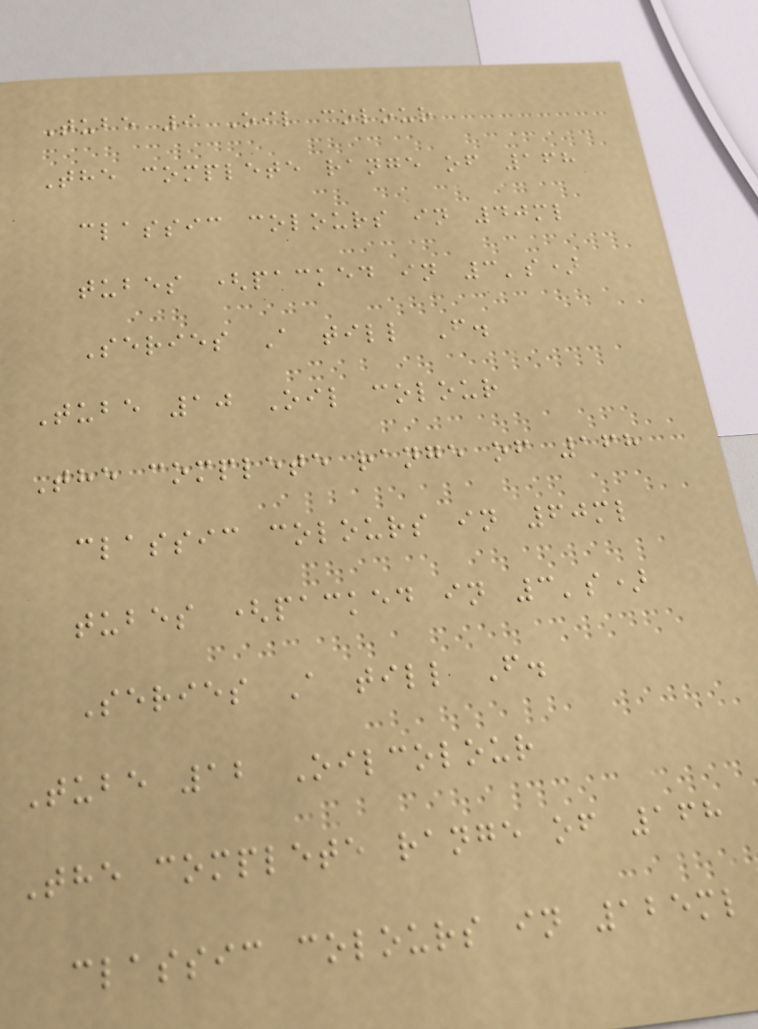Tube 9 Oil colour
The complete range of 168
classic colours in 40ml
tubes (packed in 3's)
Series A till F.
Tube 10 Oil colour
The complete range of 168
classic colours in 60ml
tubes (packed in 3's)
Series A till F.
Tube 12 Oilcolour
The complete range of 168
classic colours in 125ml
